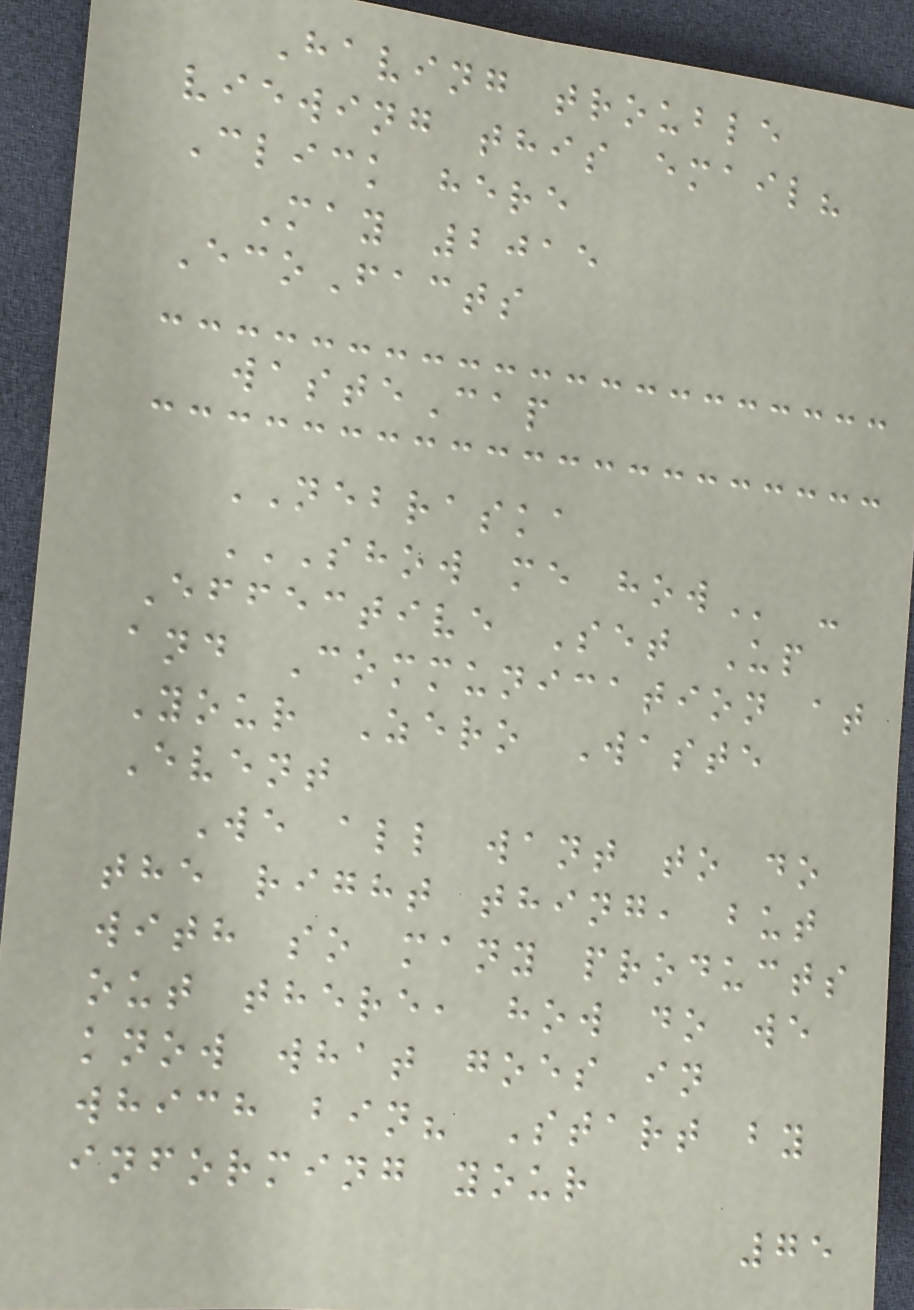Having trouble
viewing this email?
Click here
May 2015
EcoFacts
wasteCap
NEBRASKA
SHOW ME HOW -
Effective Set Up
and Communication at
Your Zero Waste
Event
We all want to do
the right thing, but
with so many products
out there, how do we
know what goes in
which bin? Start by
informing your
75
